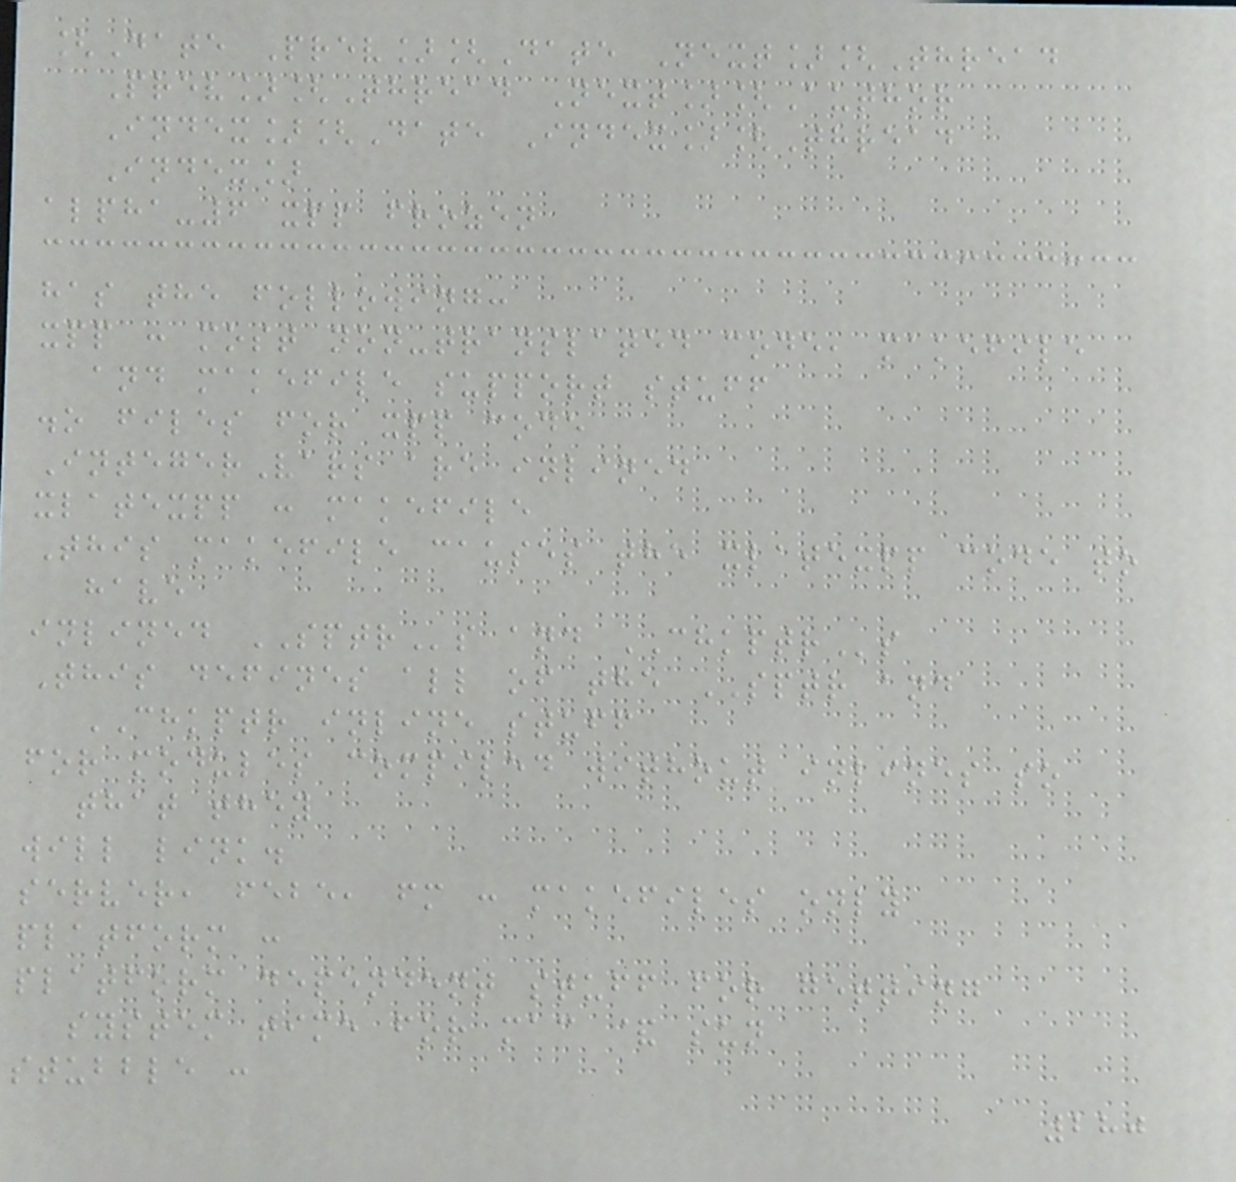[Date Prev][Date Next][Thread
Prev][Thread Next][Author
Index][Date Index][Thread
Index]
alpha-6 xpp frozen
has the following:
xpp : most non-translated code, makefile
and makefile support stuff
.o files for xpp code
IntegerVars are inlined
xlatexpp : makefile
This makefile causes the xlatexpp code to
have
inlined SPTRs and CHKPTRs
This defines all of the SPTR and
CHKPTR inline stuff
for modules compiled without inlines so
that they
will link.
server, febe, fm : makefiles only
platform :
platform dependent stuff for getting
system time for mac & sun
stubble :
280
